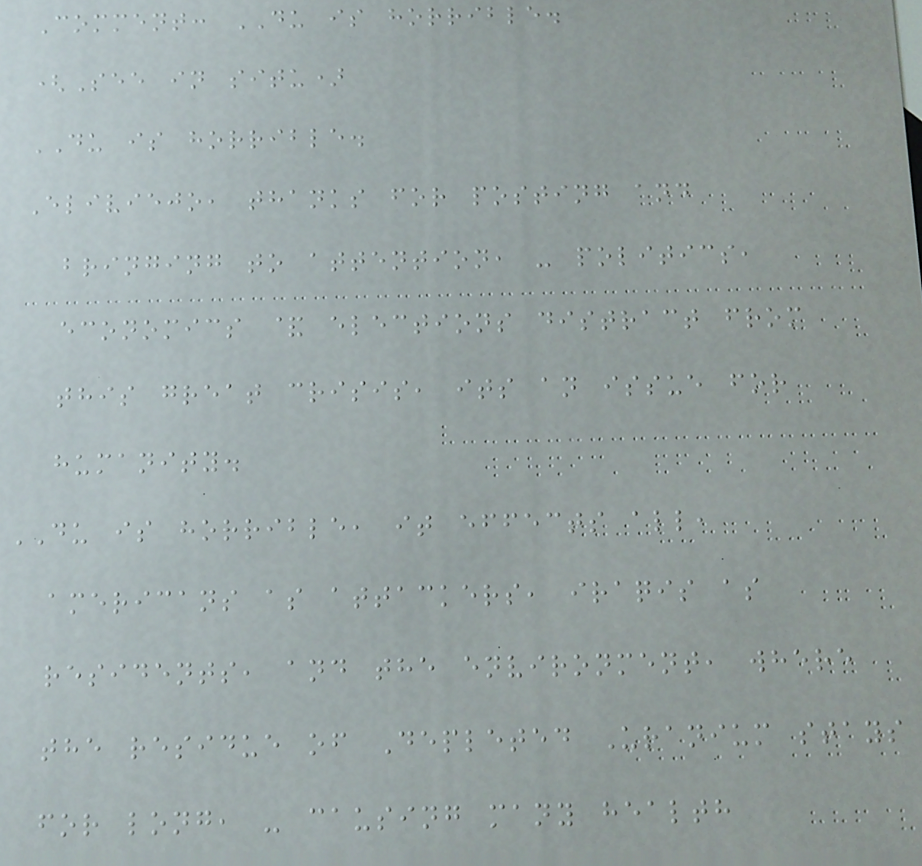Comment: DU is horrible.
(See in situ)
DU is horrible.
Eliviejo, thanks for posting and
bringing to attention, - politics,
economics & elections distract from
this great crisis, its an issue for
humanity.
DU is horrible, it effects all,
americans as attackers, iraqis as
residents, and the environment, where
the residue of Depleted Uranium stays
for long, - causing many health
